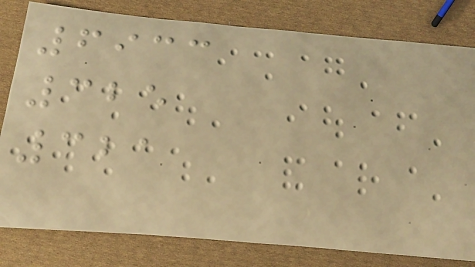6933
325
321
